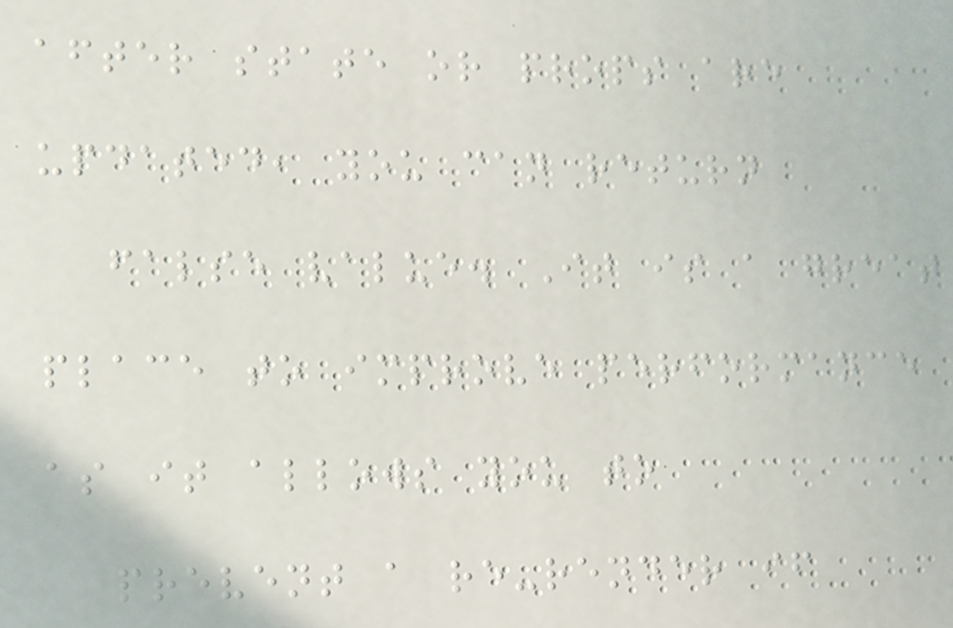after state or props are
updated, you can return
false value. It is a great
place to improve performance
as it allows you to
prevent a re-render if
